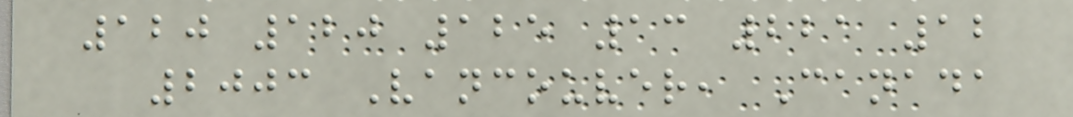120 120 125 13 221 12
2003 Vancouver, Canada
